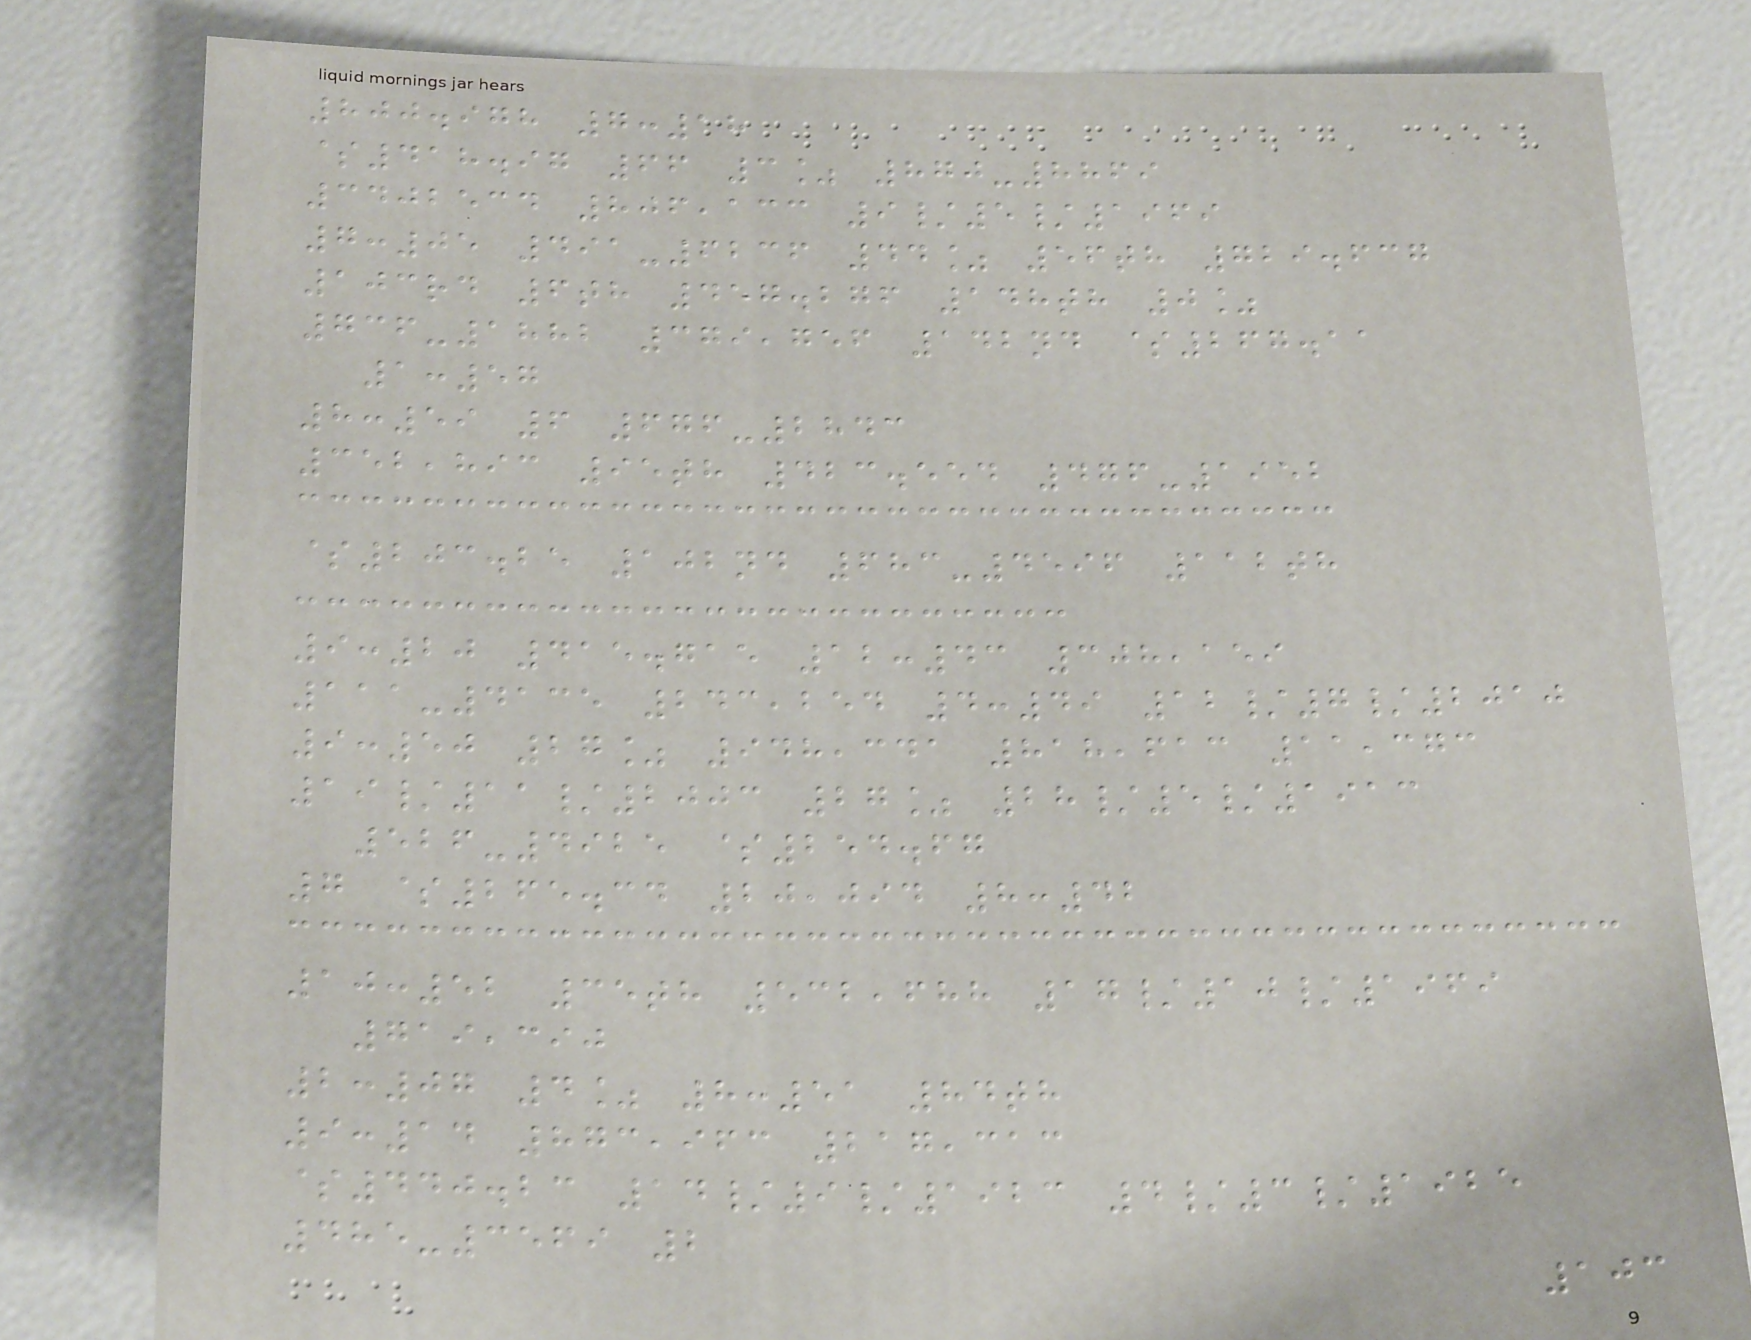800.978 7:18
$418.97 66 3% 870-8869
3402534 806,133 9/5/1969
7:05 491-6236 44% 56th 729.637
103rd 6th 457.276 148th 0%
736-1882 379,756 142nd $267.11
1:57
8:59 6 676-2843
352,893 95th 423.554 476-1952
$203.25 102nd 683-4596 112th
9:20 415.715 12:43 308,159
111-4135 243,254 4:49 12/7/2010
9:50 27% 948,341 818,613 11,373
19/11/2003 27% 28/5/1913
526-4925 $254.67
7 $265.34 20,094 8:42
10:52 35th 532,688 17/10/1969
719,390
2:07 4% 8:51 84th
9:14 873,963 217,313
$440.23 14/9/1923 4/3/1925
485-3569 2
103
